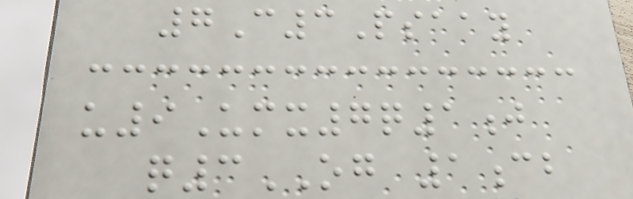7C3Psaay
u9Umx7q1j
q3OG 1cb
